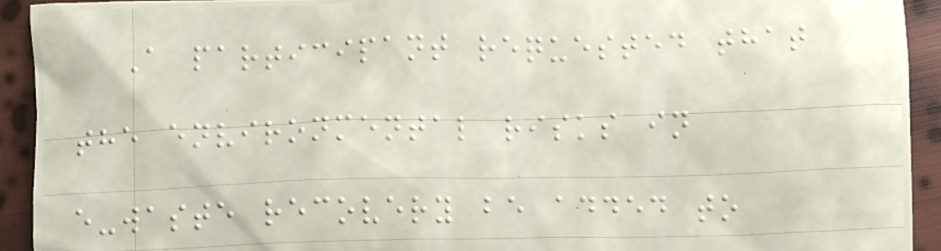A participant requested that
the environmental risks in
e-waste recovery be added to
